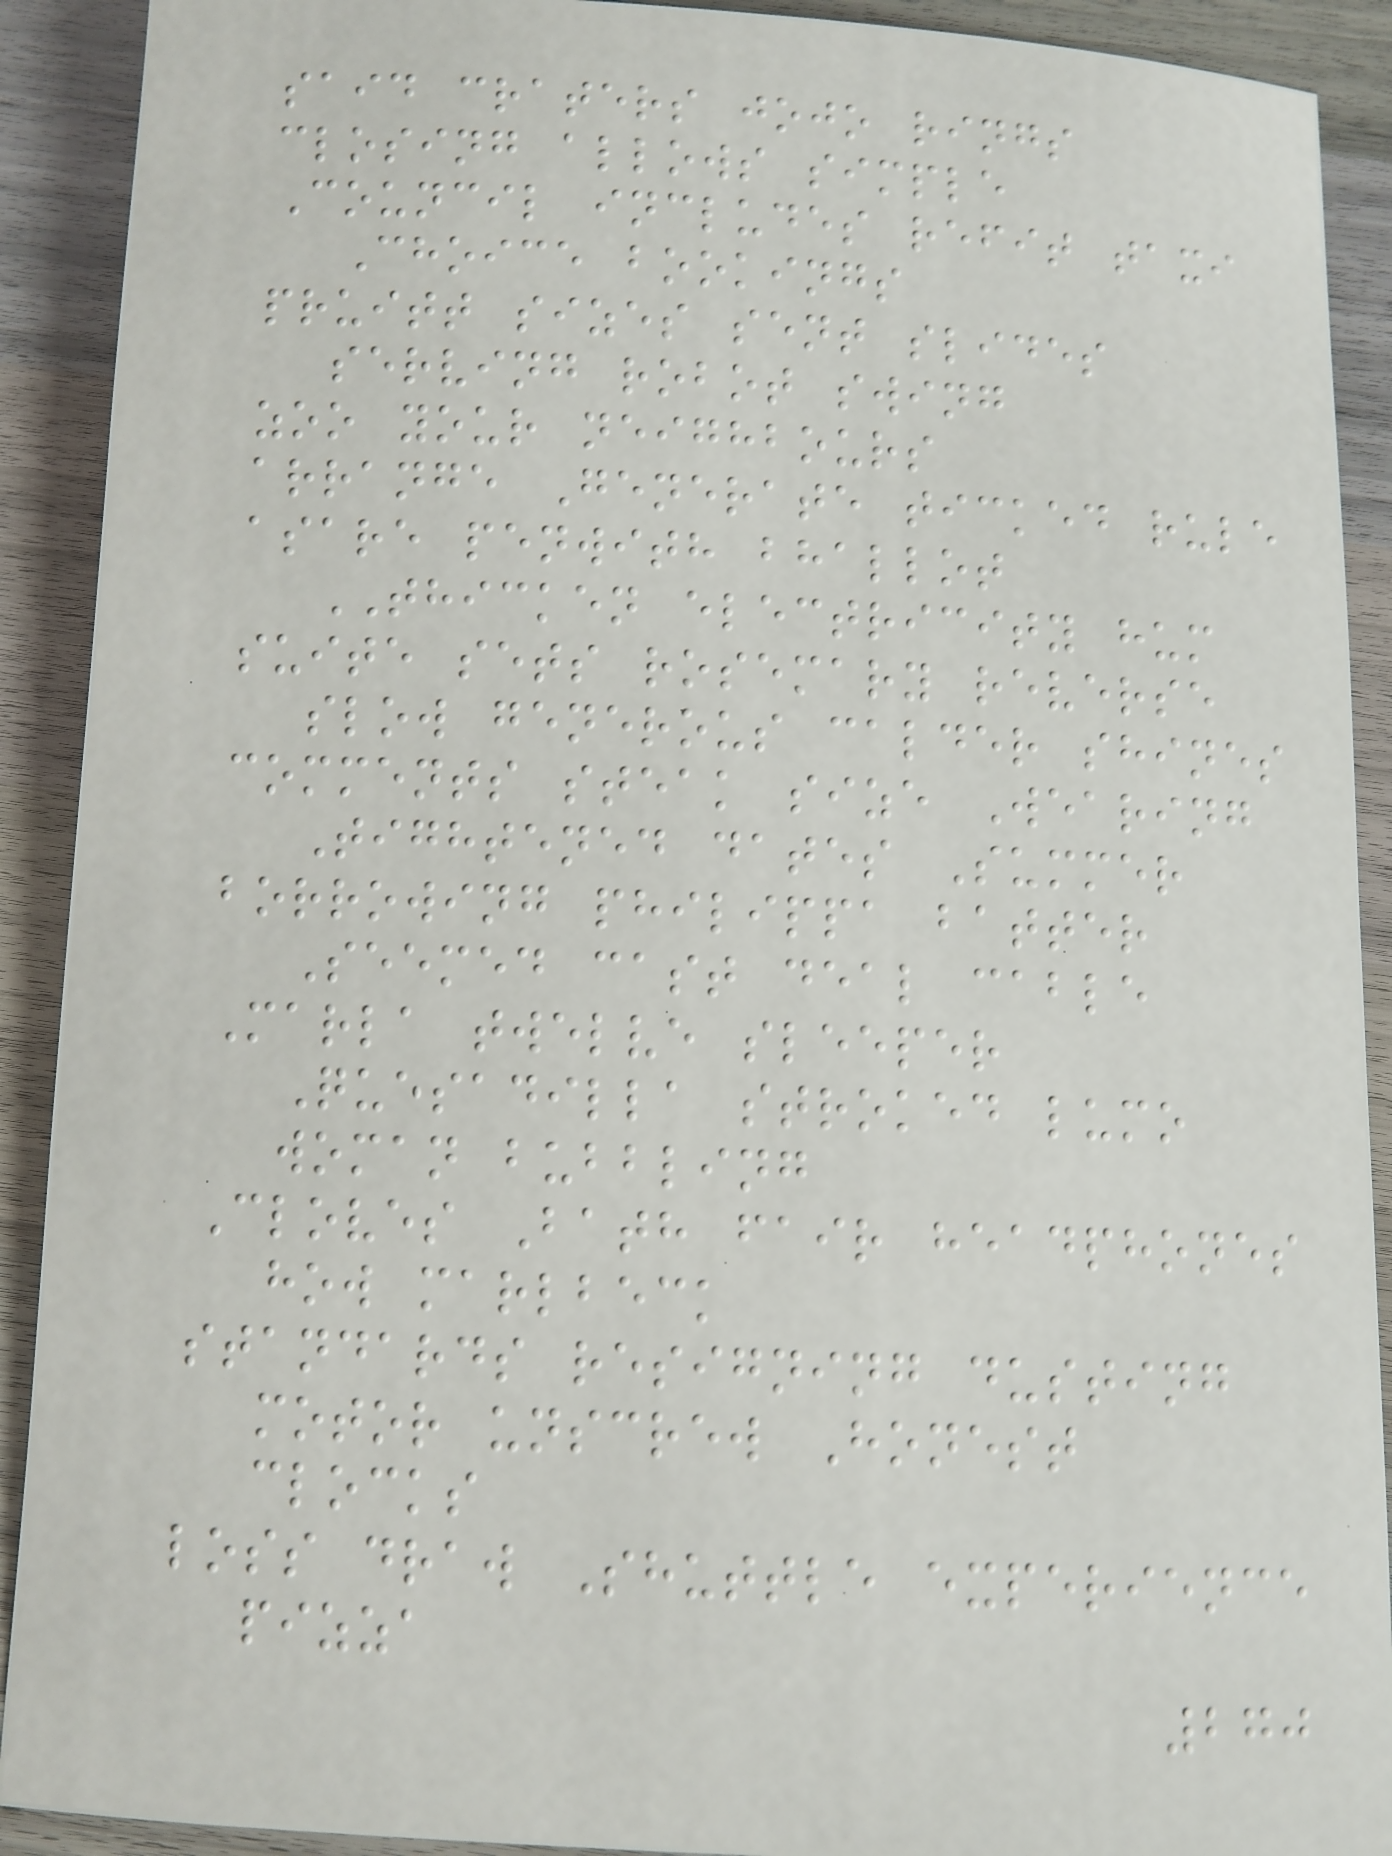said craters jojo rings
closing allows simple
Council includes refit taxi
Choice bookings
pruitt sizes sent slides
serving robot swing
zoo your neighbours
arrange Generate ticked rule
asare penwith bhallot
THICKEN electricity hum
suite sets rosemary reverse
slow generous calder shines
comments steak size Wearing
Tightened dates Summer
borrowing philippa batter
Seemed cast deal cable
Marla twelve sleeper
Quesadilla stroked lumo
woman bubbling
Cloves Bath fair headphones
how marlbeck
standards resigning dusting
motor unscrew Honest
clocks
loss draw Shuttle experience
pizza
270
